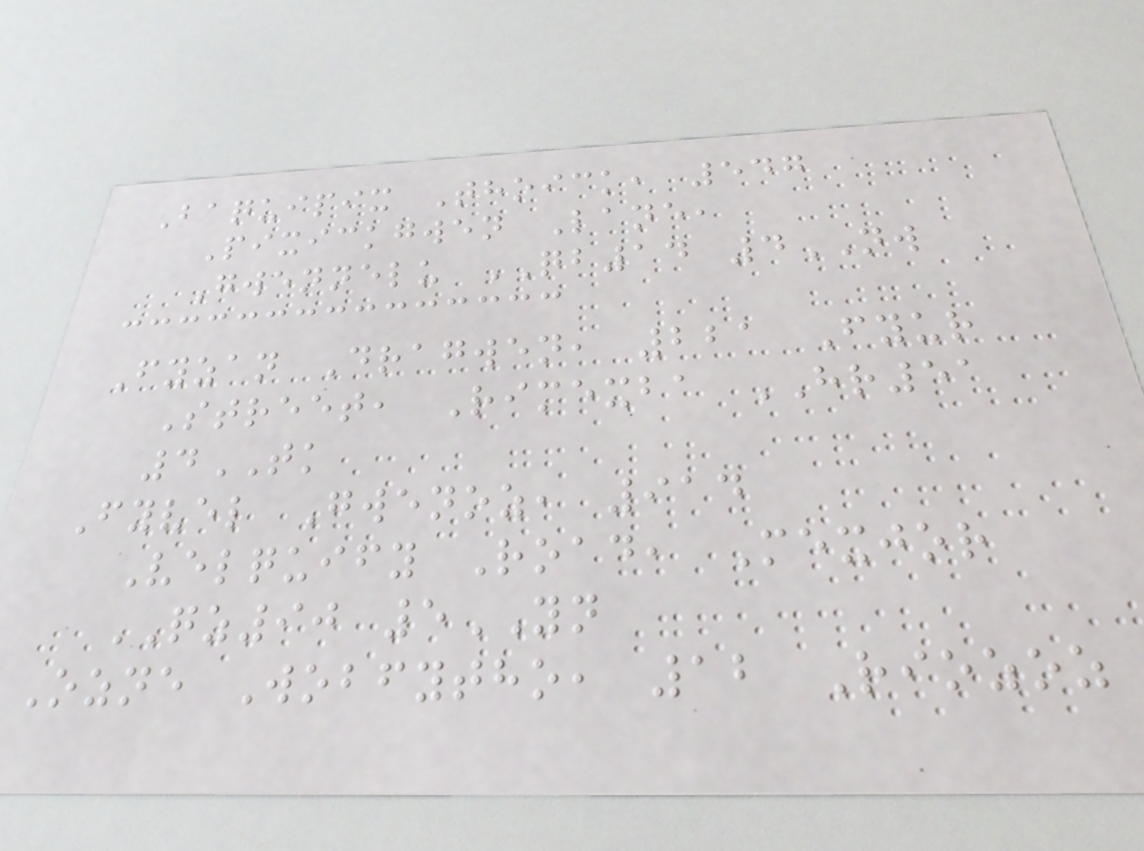Baquipix Thoick, 547
Pixickgwen Lane,
Gwennelu QB14 4NW
Fyzan Dragwen, 221 Fyur
Street, Rimexba HR51
4TK
Fyvel Gwenoz, 914
Velquify Road, Mexjor
QZ90 5YN
Ozne Wobfytho, 12 Riozoz
